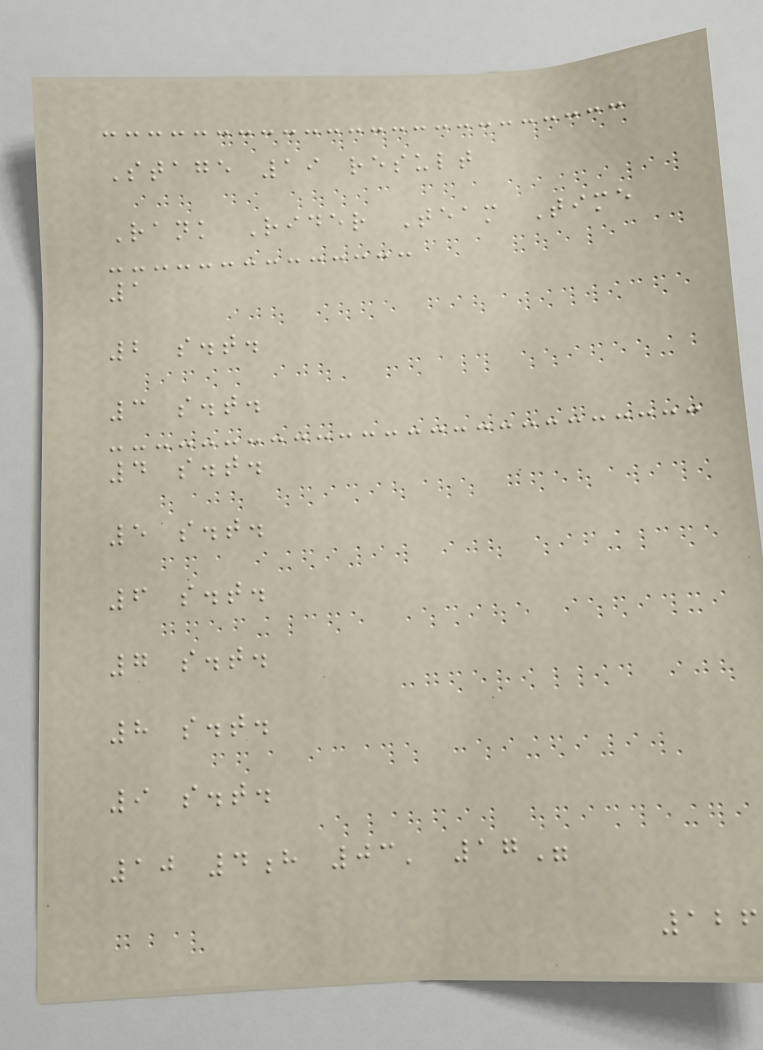Stage 19 result
Rank Rider Team Time
1
2 s.t.
3 s.t.
4 s.t.
5 s.t.
6 s.t.
7 s.t.
8 s.t.
9 s.t.
10 4h 03' 17"
126
